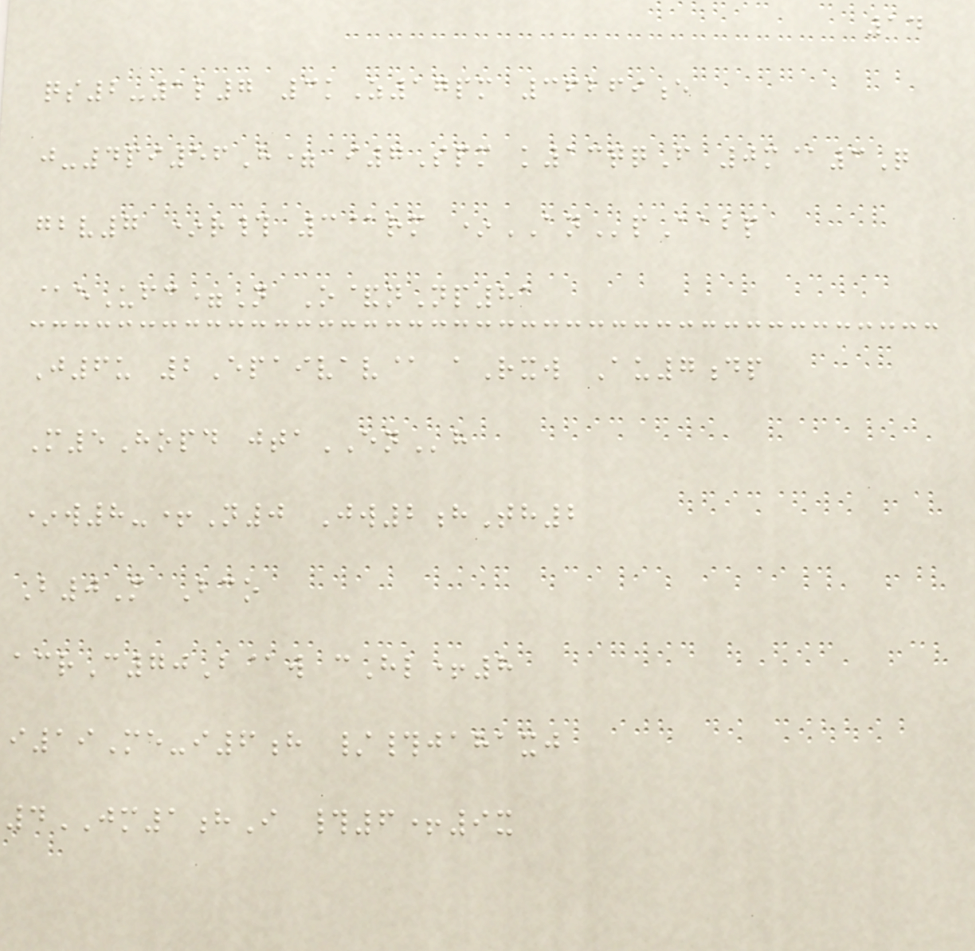14
qs2-1l7 3kZ17pm 36269e
j-4pi56H= i7Spm k13qqF 0m@3Q
gbv7 *r# 3@rm *ANpAabp
@eUfc=N O&nNp81
J6u 2Epaivav@ aRxw Au7dp
M5Hopd jtaENh
*w8-+N0 Jw2hTh2
B0M Bco
acrC70B@w cHl+8
i19Me-i6h /#jahaxj
4JM1hI #6+9x
